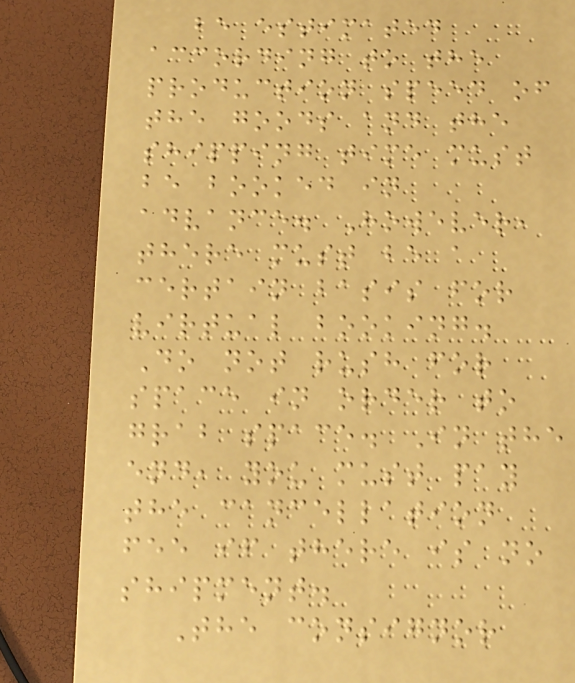be estimated
according to the
production speed of
the goods and the
shipping time must
be booked in
advance. However,
there must be a
certain basis for
virtual booking.
Do not rush for
space in order to
grab space. In the
end, you must pay
the cancellation
fee if there is no
shipment.
The consignor
